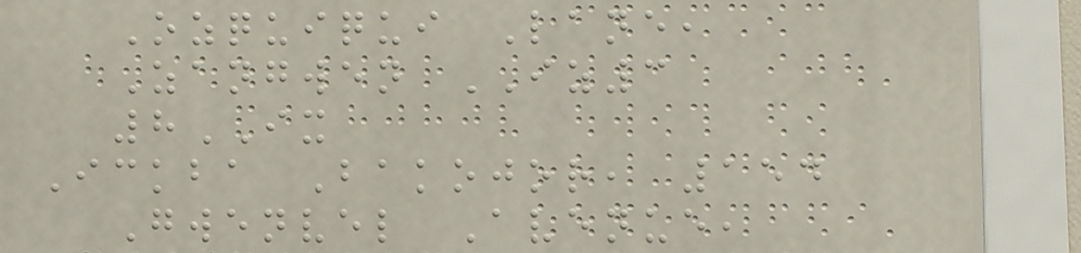Ozquiqui Lane,
Zangwen IZ3
8IX
Ickba Bakojor, 154
Gwenvel Avenue,
